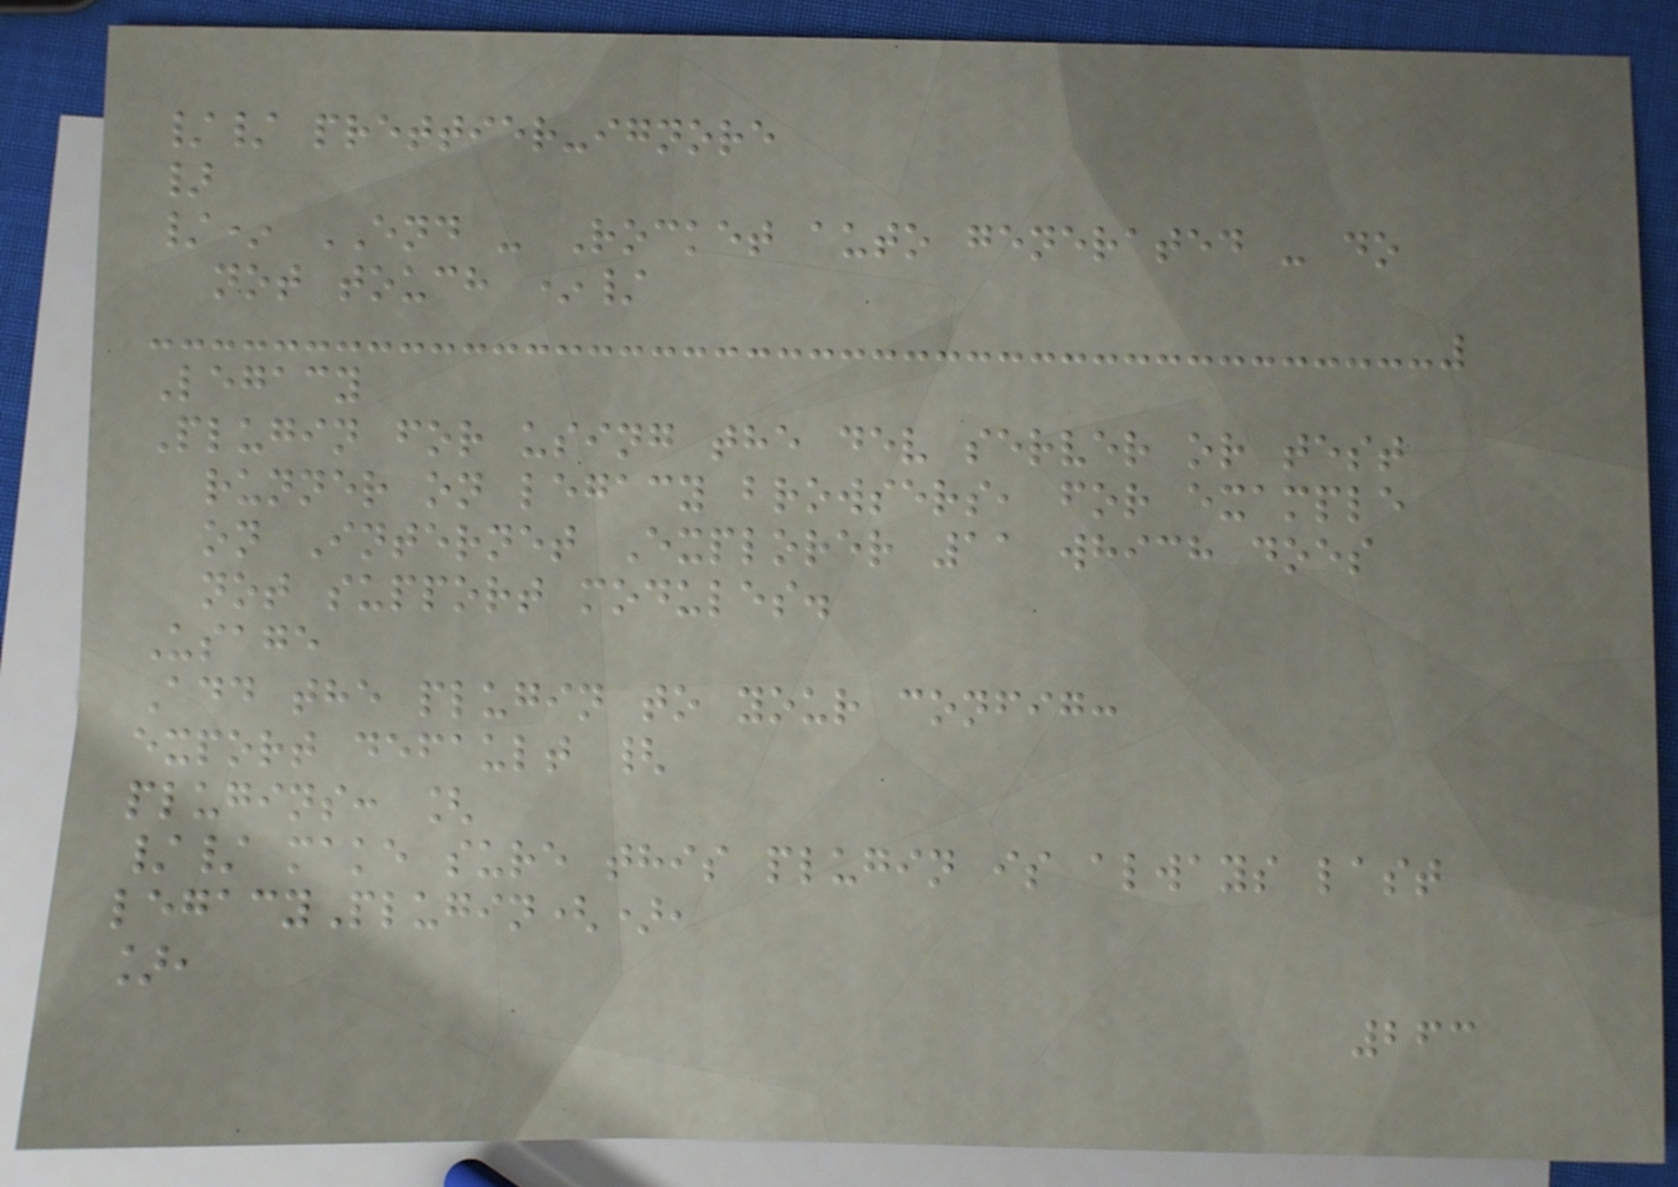// prettier-ignore
}
/* END - Rocket auto generated - do
not touch */
Legacy
Plugin for using the dev server or test
runner on legacy browsers, for example
on Internet Explorer 11 which does
not support modules.
Usage
Add the plugin to your config:
export default {
plugins: [
// make sure this plugin is always last
legacyPlugin(),
],
263
